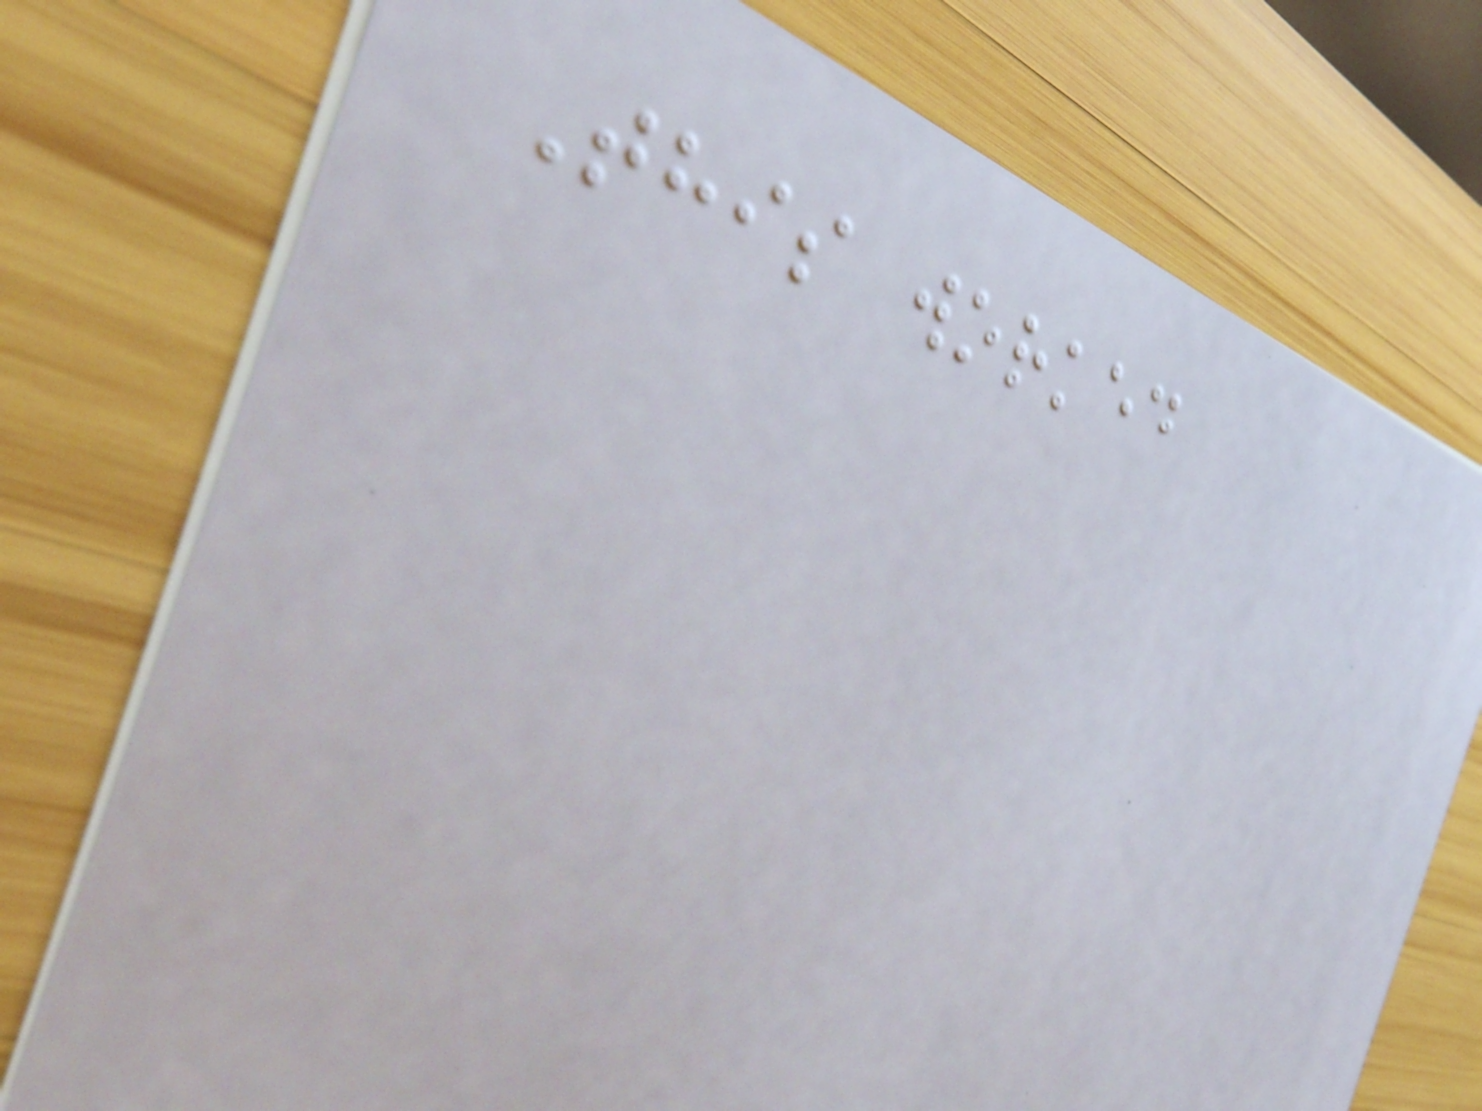This worked
